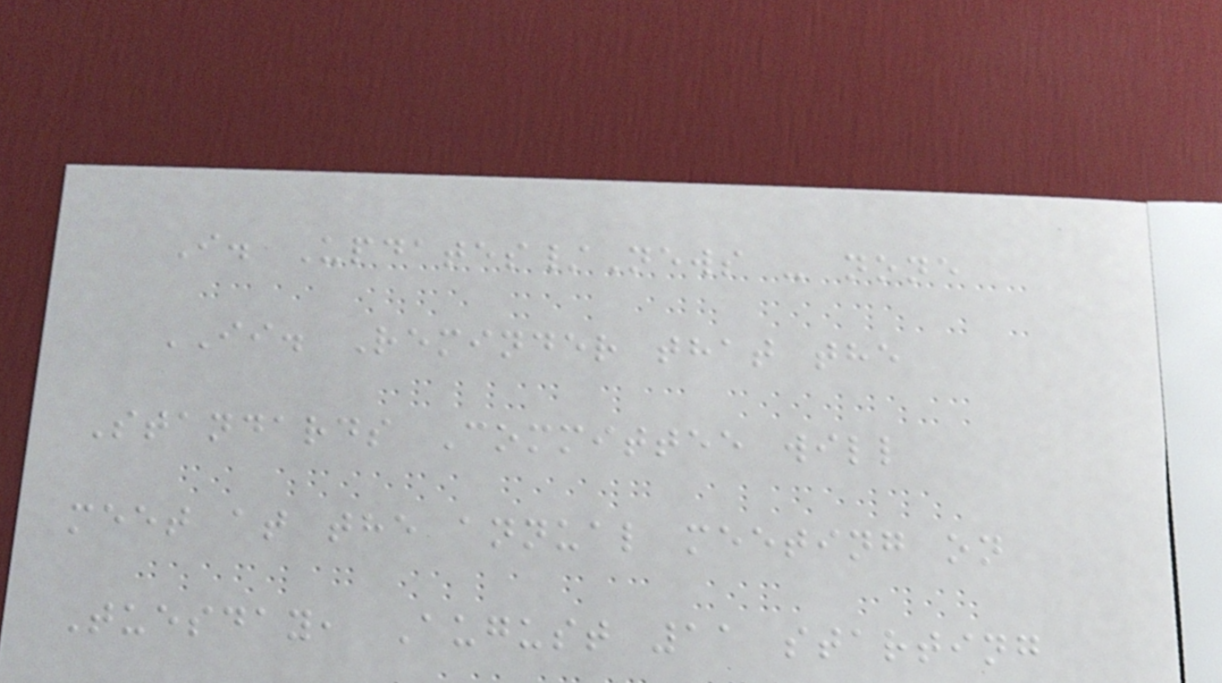I. Updates/News - none
II. Reminder that the
Standards Committee will
meet at the annual meeting on
Tuesday, August 11 starting
